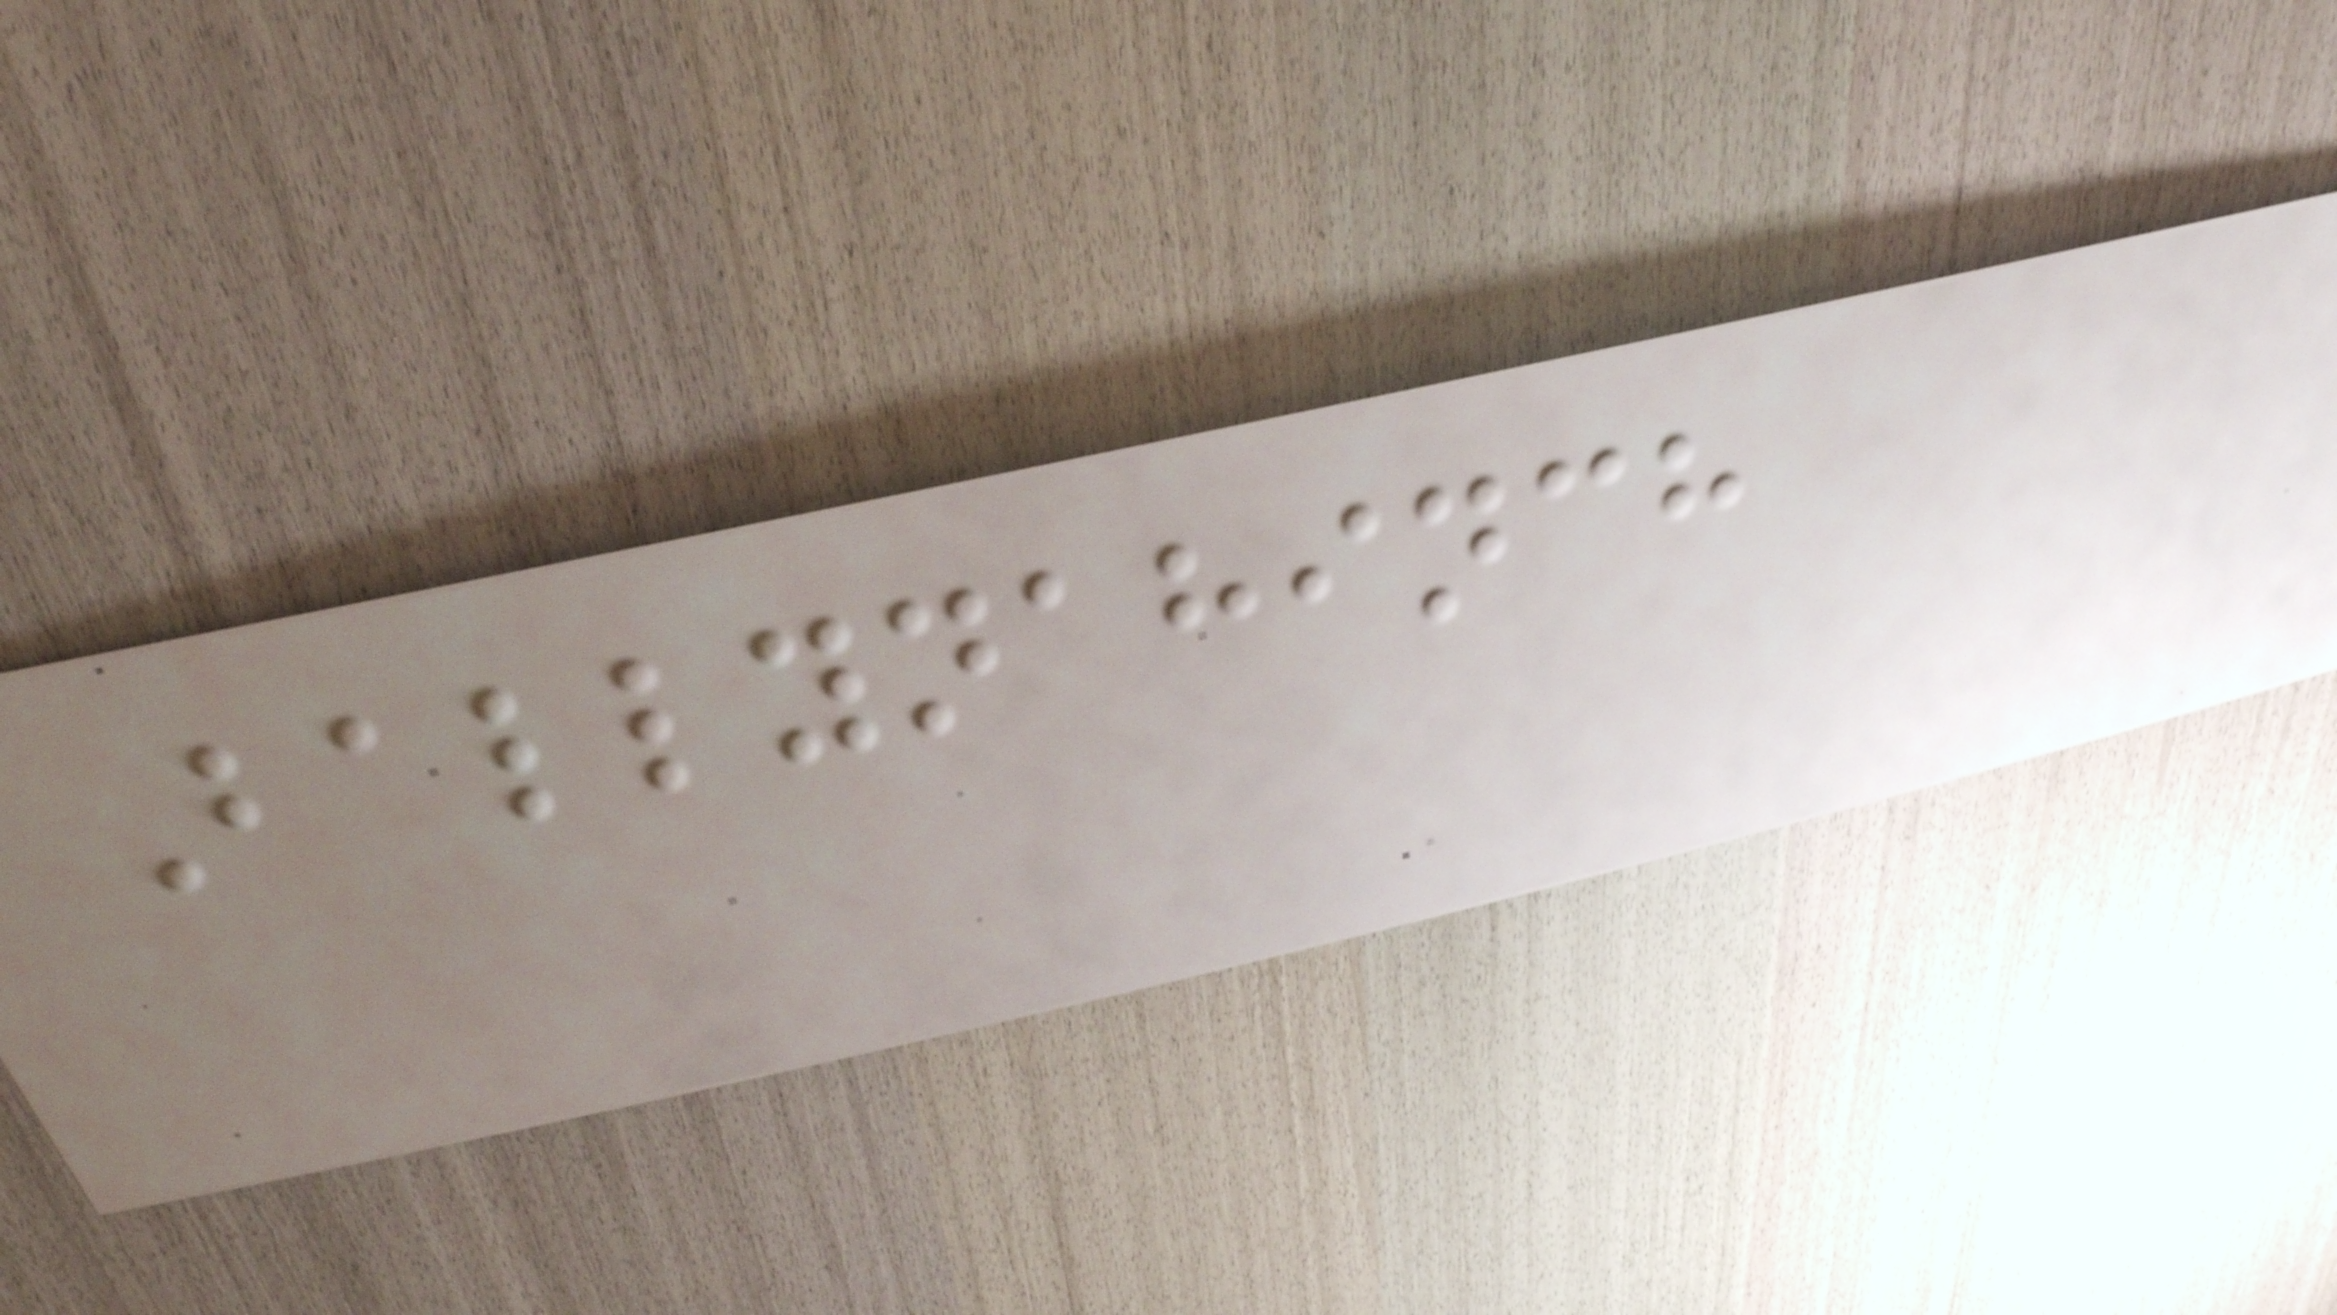Ballynahinch
